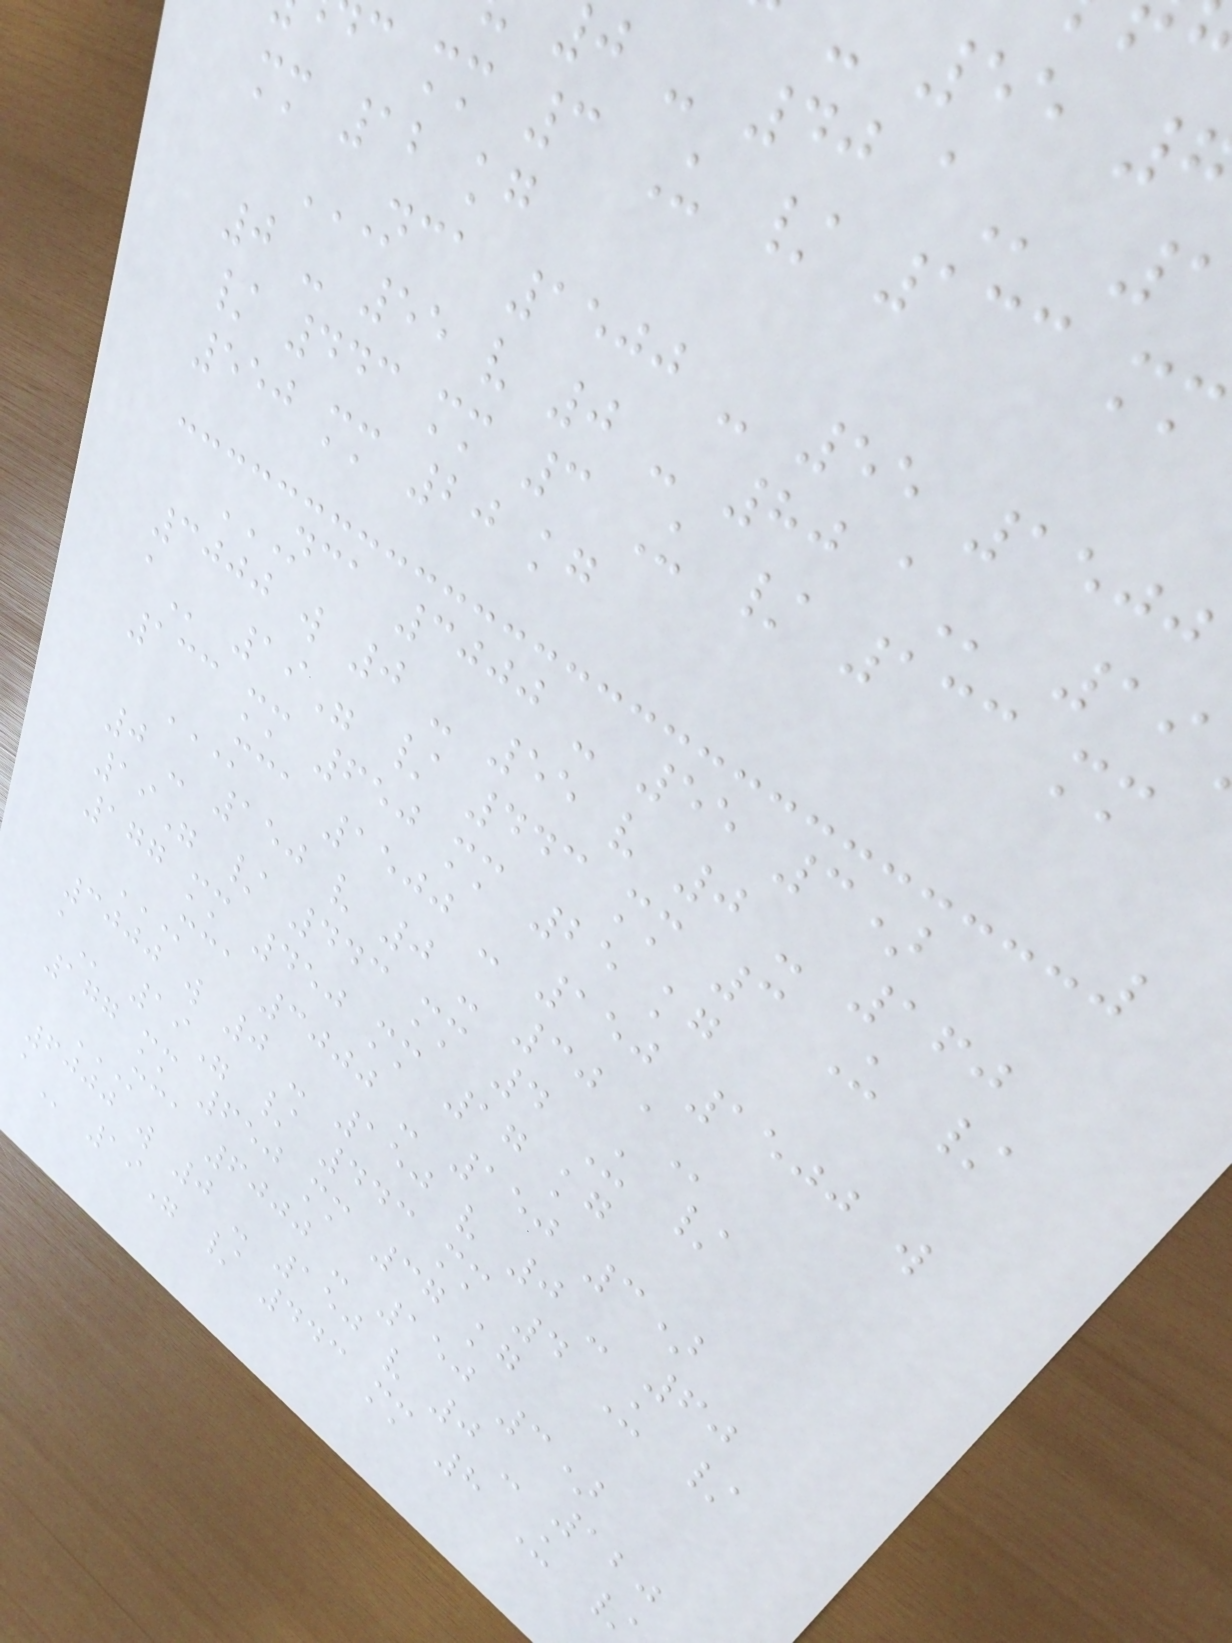c mm 3 U / 133 mm
mm 12 kg
0 - 55 v 0 - 80
/ 443 mm 3 U / 133 mm
550 mm 20 kg
NCA 3000 - 55 3)
3000 w 0 - 55 v 0 - 160
19" / 443 mm 3 U /
133 mm 650 mm 25 kg
MCA 1500 - 150 1500 W
0 - 150 v 0 - 30
19" / 443 mm 4 U /
177 mm 450 mm 17 kg
MCA 3000 - 150 3)
3000 w 0 - 150 v 0 - 60
19" / 443 mm 4 U /
177 mm 650 mm 37 kg
MCA 6000 - 150 3)
6000 w 0 - 150 v 0 - 120
19" / 443 mm 8 U /
